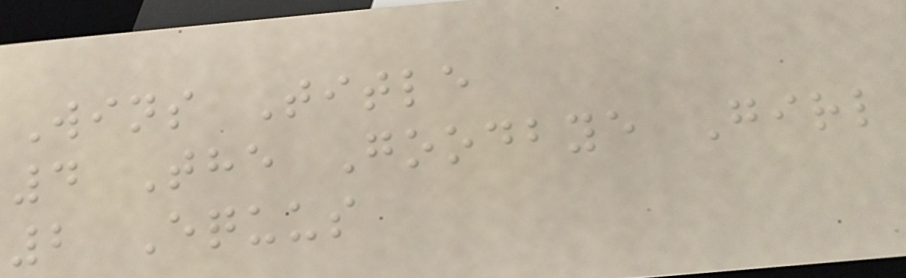Wins Title
4 The Goodbye Girl
2 Equus
